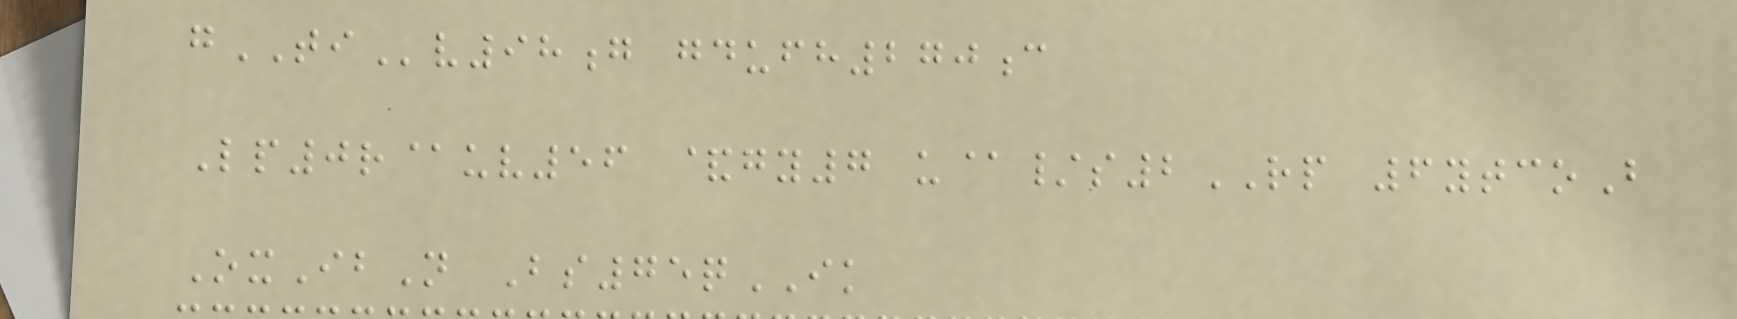gTIv98g gdufh270c
Lp0r@uv56 &gy7 u@/s2RP 6ytcoB
OxIbN Bs75qIK
